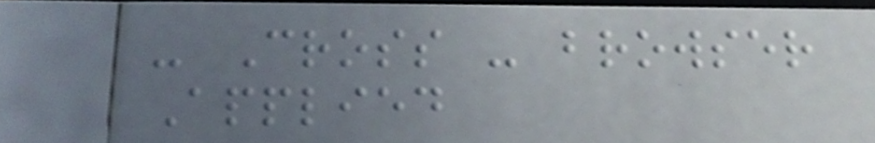- Cross - browser
Applied
